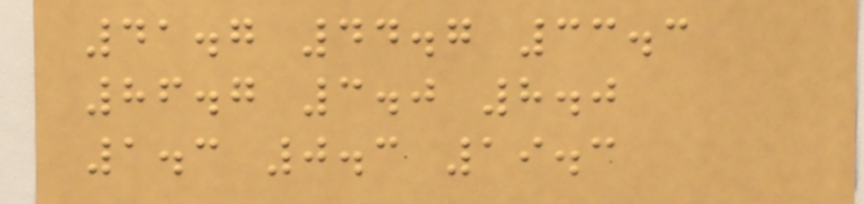41.7 44.7 33.3
86.7 3.0 8.0
1.3 0.3 19.3
